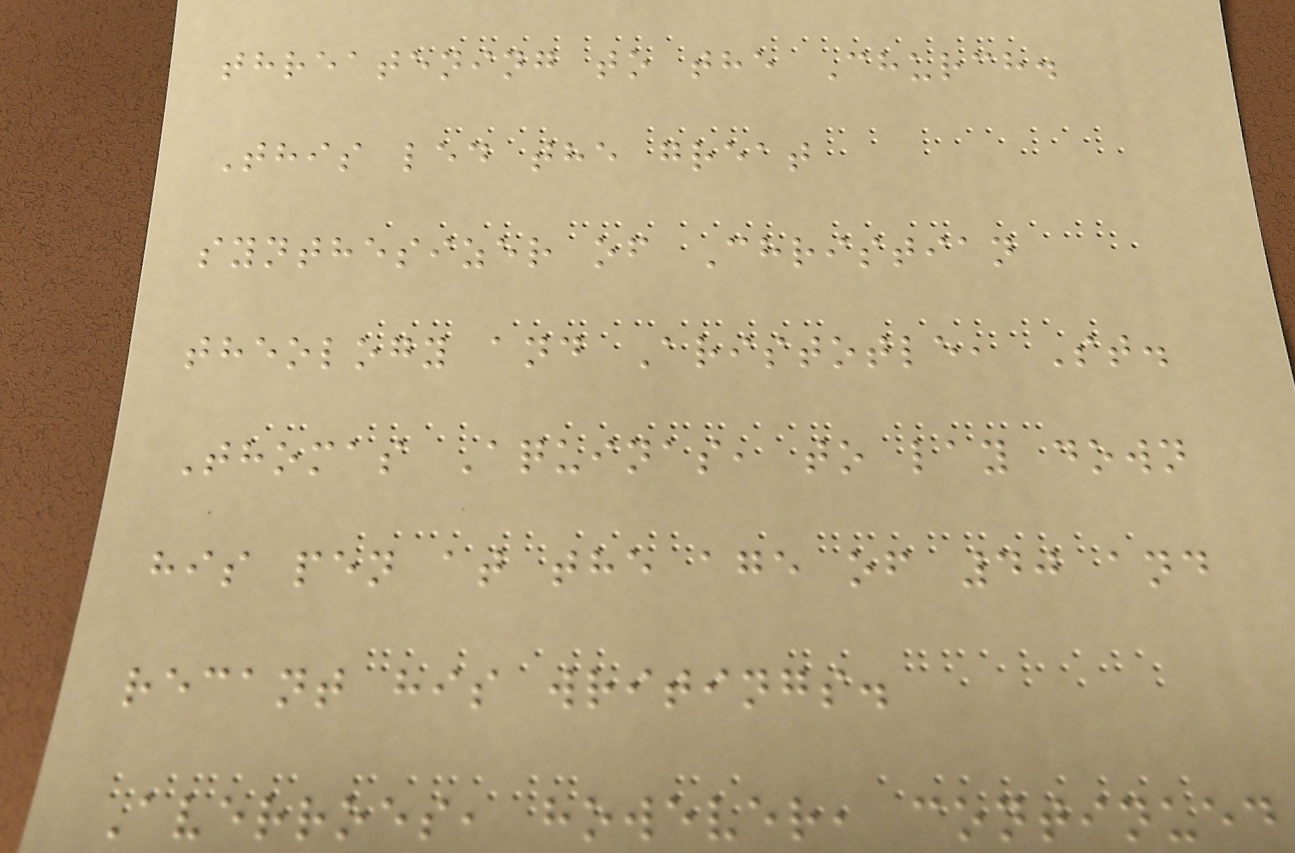threatening to the Church.
This led the great
synthesizer of Christian
theology and Aristotle, St.
Thomas Aquinas, to lay down
his pen at the age of 40 and
recant his writings.
Averroes, however, continued
